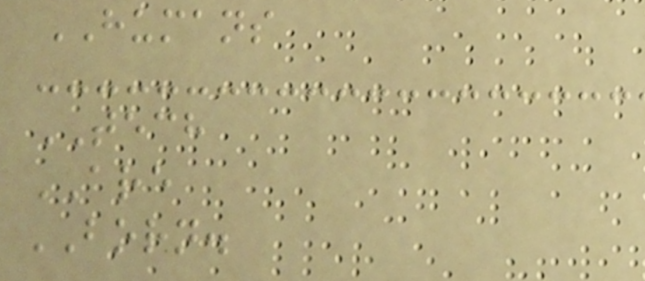HUMANS
TECH
ARE
BORN.
